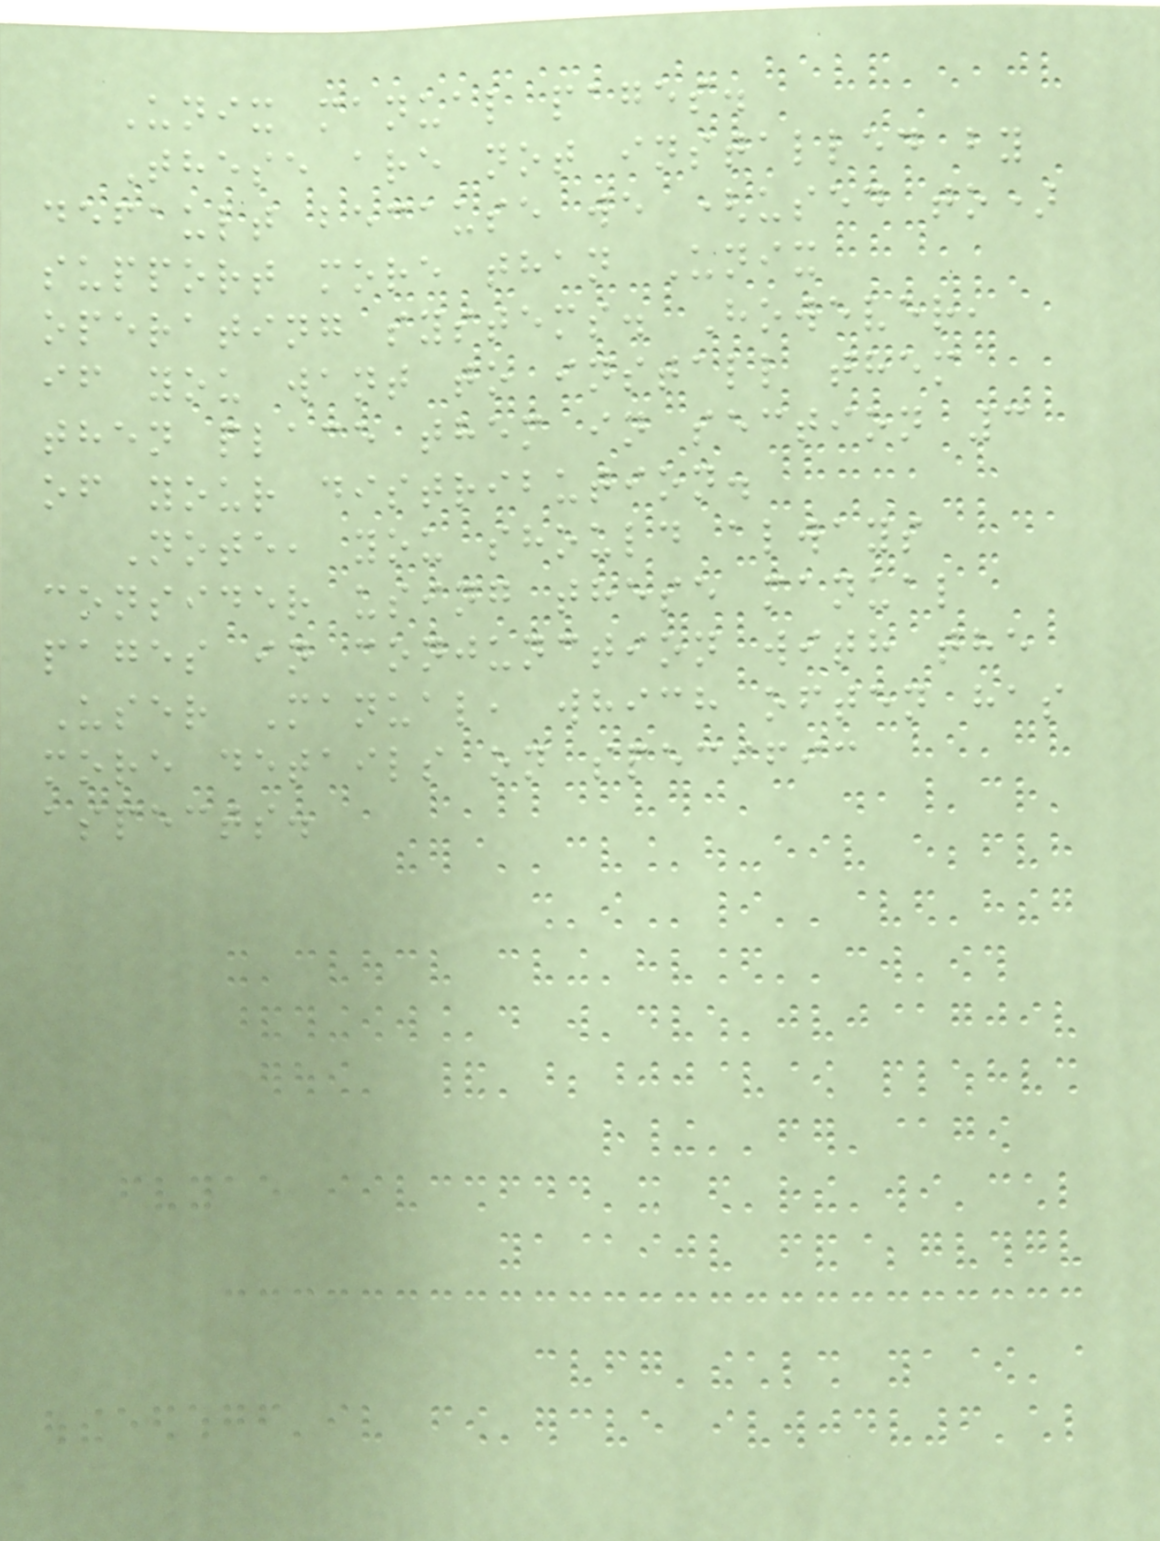Unix manual pages.
These are not installed by
default because we (used to)
support more than Unix
operating systems. However,
if you want to install them
then place them in section 3
of your distribution.
Note, you should always
consider using these manual
pages in conjunction with the
User Manual, which often has
more details on specific
aspects.
